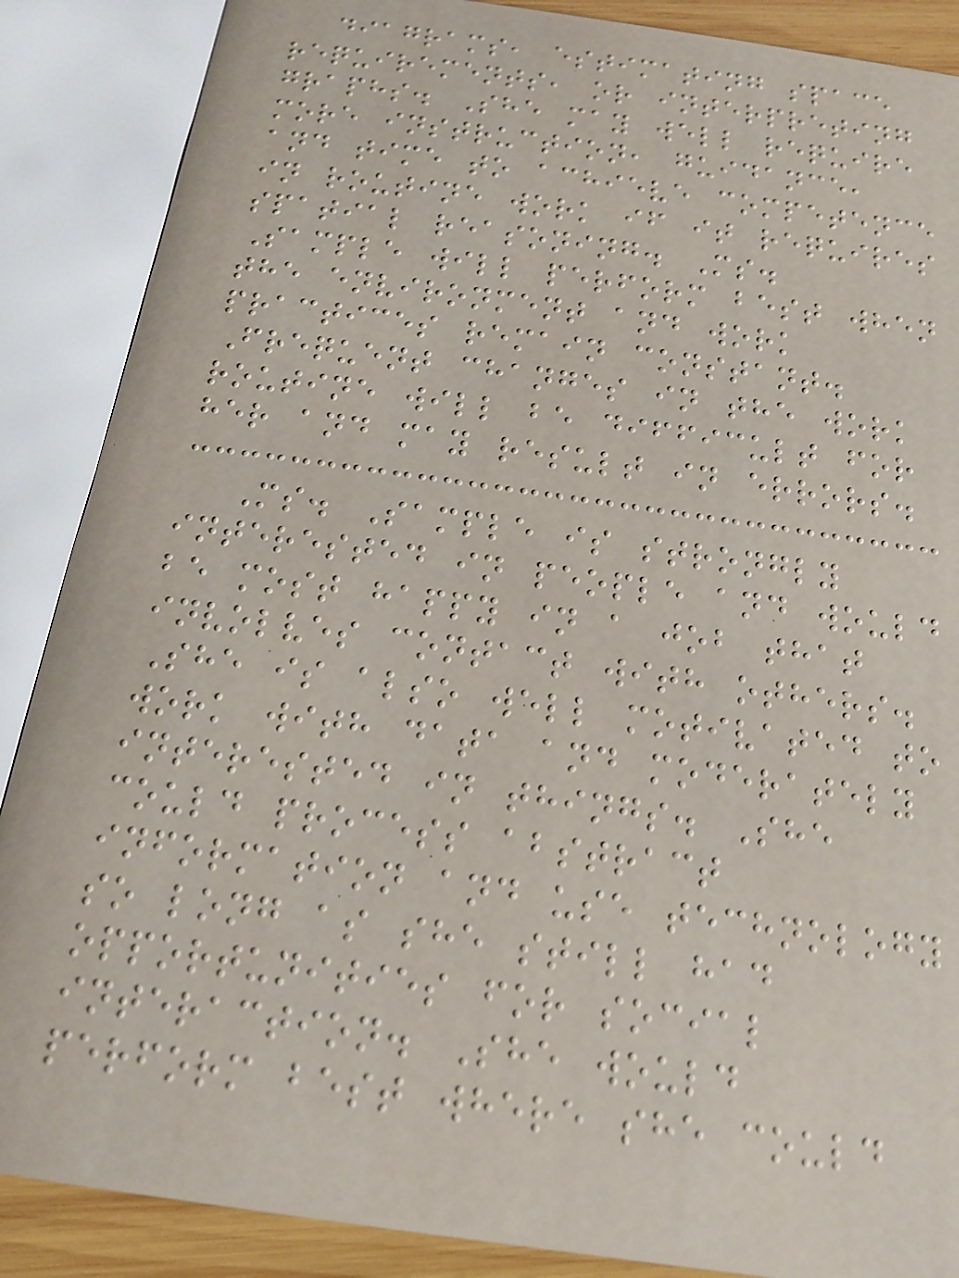diagrams, estimating space
requirements, or interpreting
graphs. She may well require
more instruction, guidance,
and time to achieve competence
in routine work if it requires
spatial reasoning. Ms.
Sample will perform best when
the environment and work
practices remain constant.
Frequent changes in the work
routine will be difficult for
her and may result in errors.
Ms. Sample is strongly
interested in people and would
be most happy in a job that
involves contact with others.
She is also well motivated to
work with data and moderately
interested in things. She
could process abstract
information and use technology
so long as she still had
opportunities for social
interaction. She would
perform best where she could
